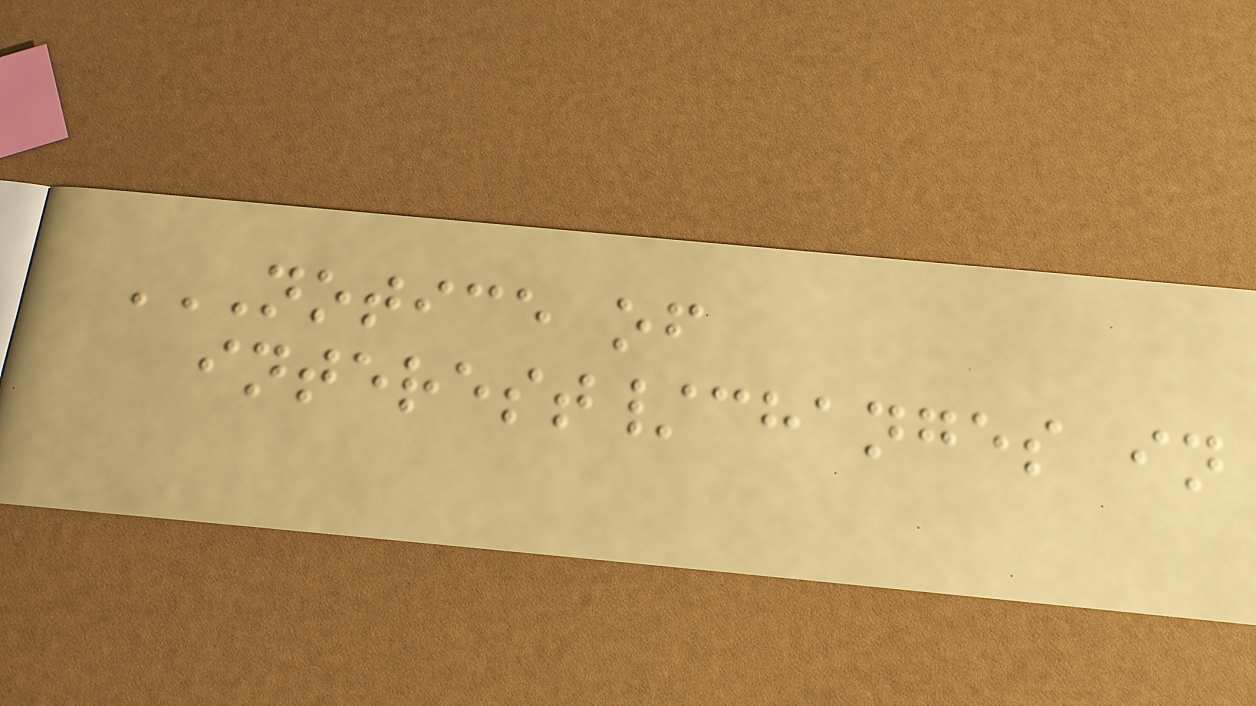NOTICE OF
INTEREST/CHANGES IN
